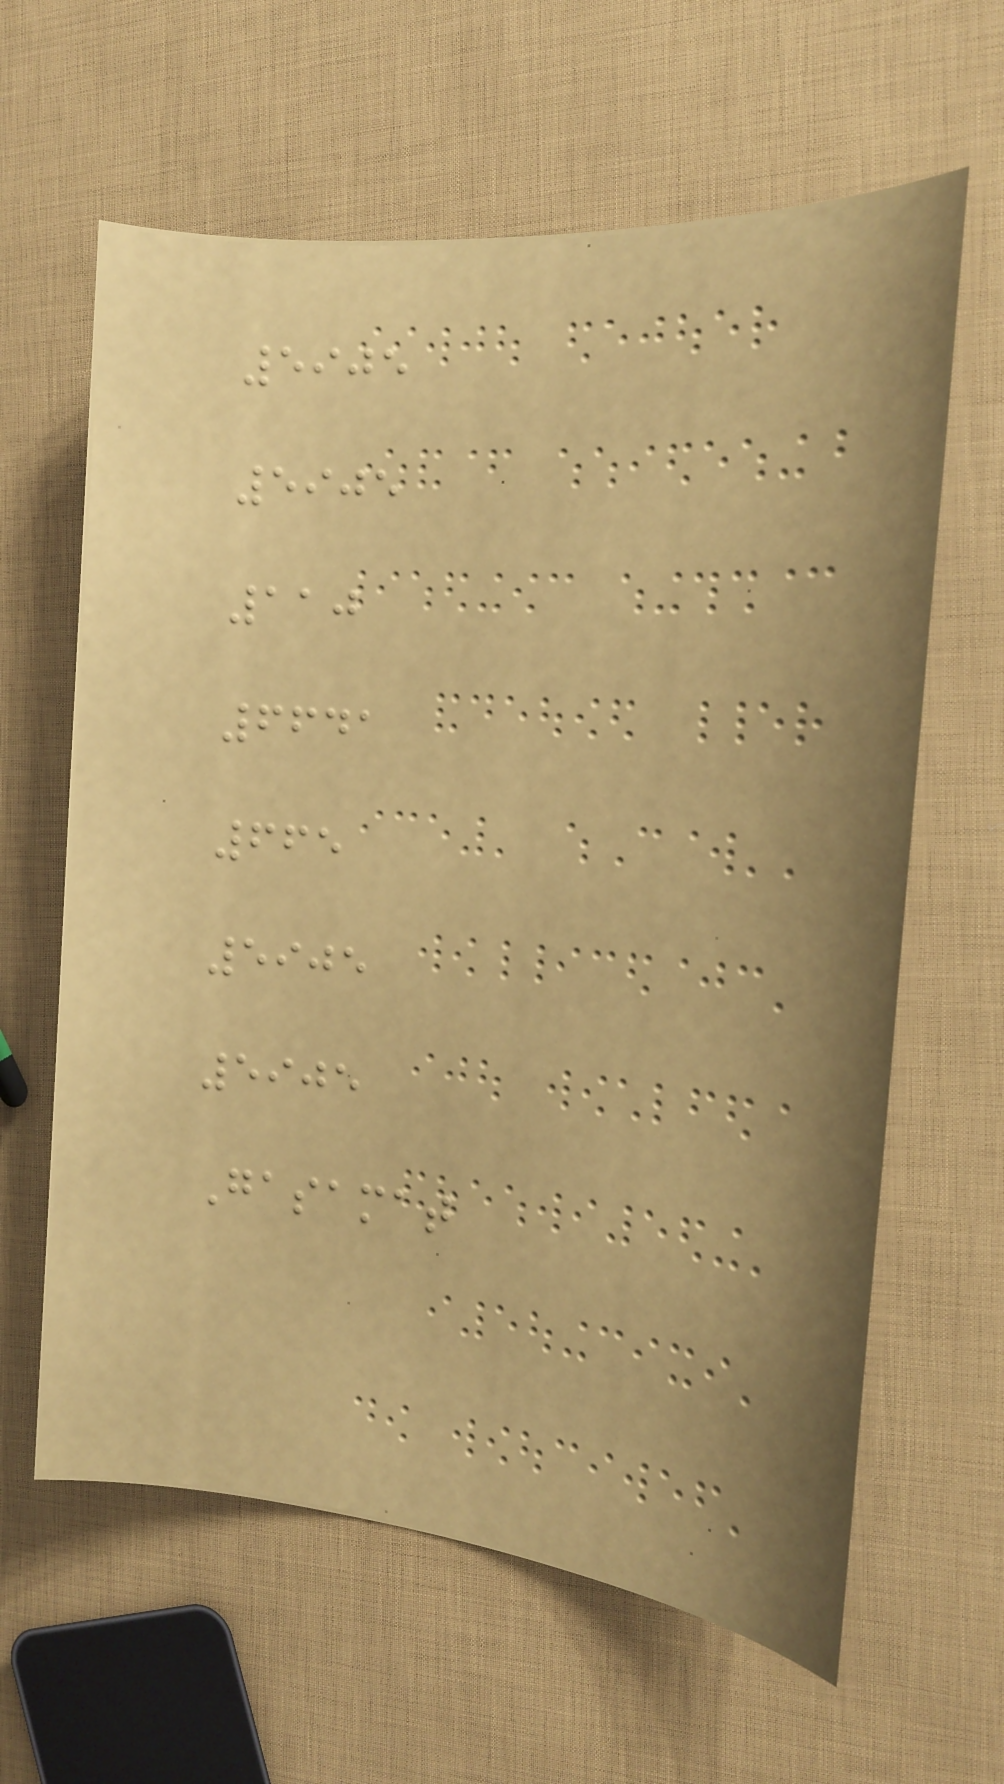5905
5905
110
6641
665
5905
5905
Gasamat
